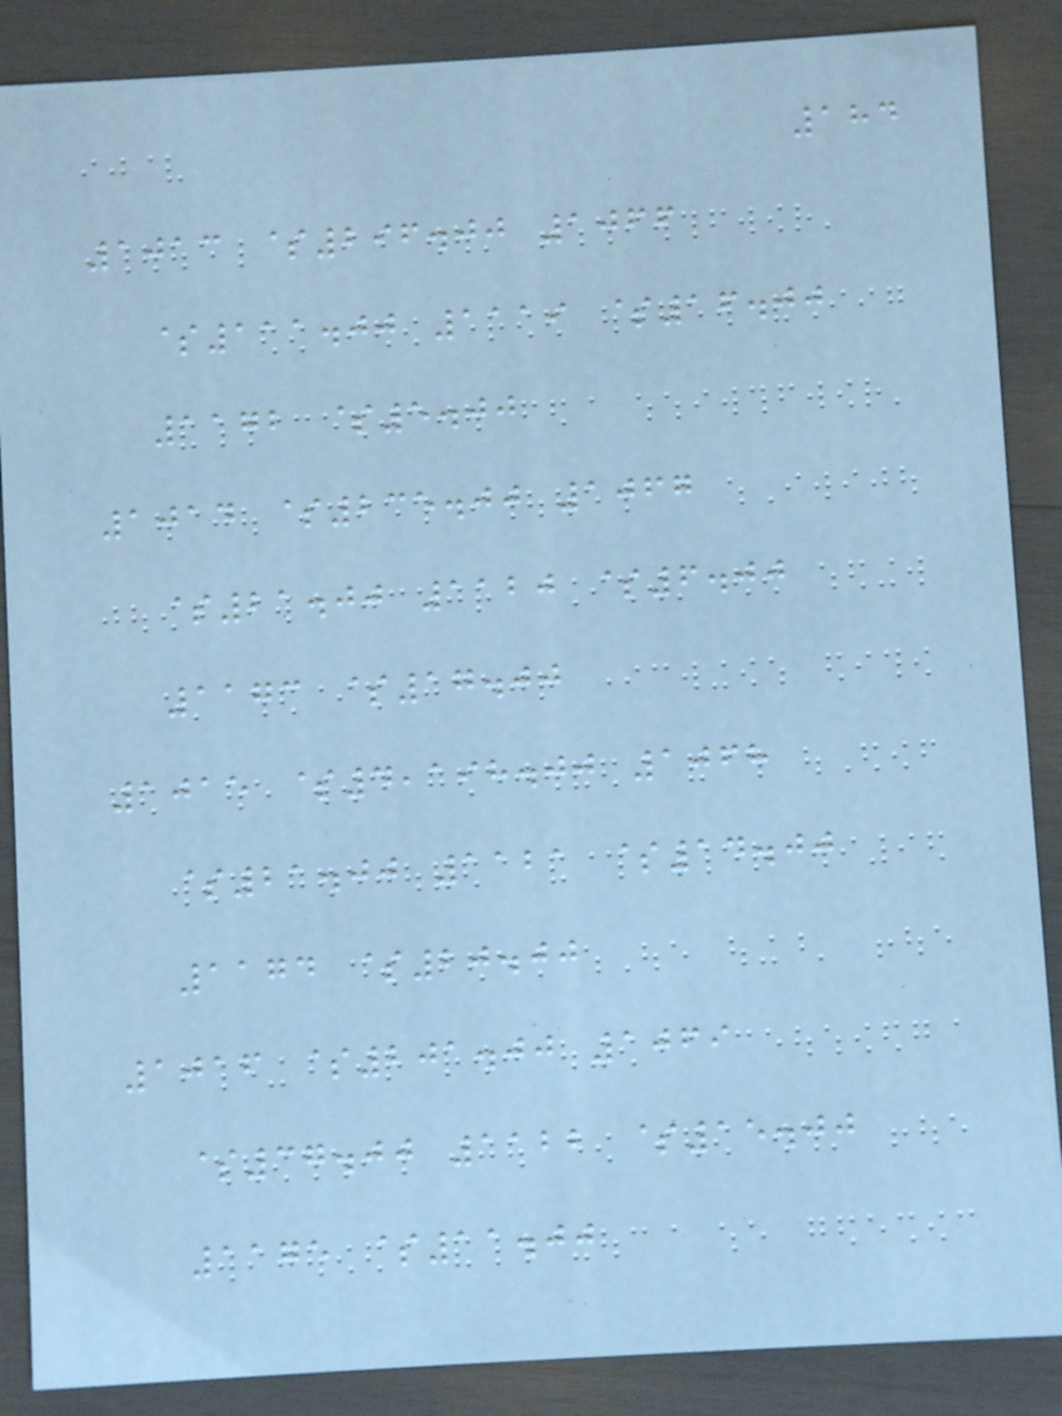184
1013 $296.00 1066
$111.00 1119 $16.00
1172 $5.00
1014 $235.00 1067
$21.00 1120 $6.00
1173 $17.00
1015 $4,198.00 1068
$21.00 1121 $14.00
1174 $20.00
1016 $201.00 1069
$37.00 1122 $15.00
1175 $11.00
